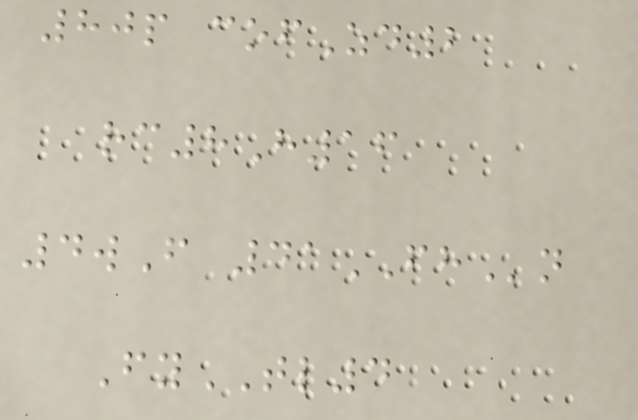80p cofZd2
rc8H16
4wF 41FHn
FyTL4
